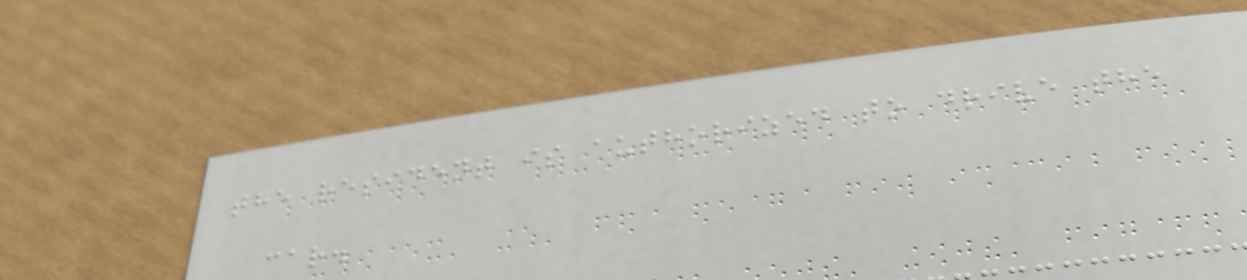the resident is authorized to drive the
car.
